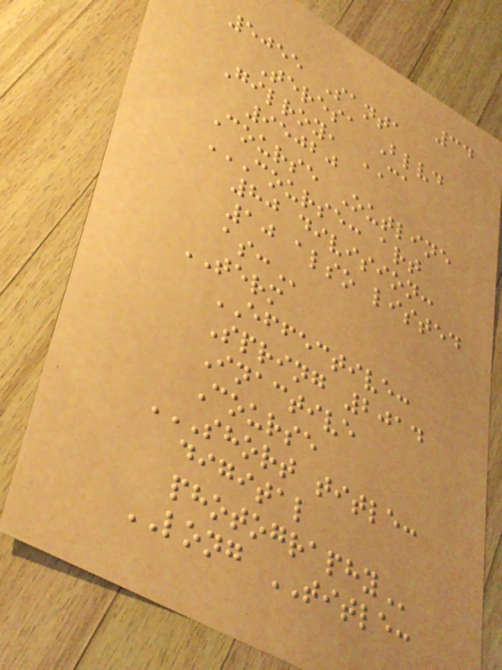34
5055 Santa
Teresa Blvd
Gilroy, CA
95020
Course Outline
COURSE: ART
80 DIVISION:
10 ALSO LISTED
AS:
TERM
EFFECTIVE:
Spring 2014
Inactive
Course
SHORT TITLE:
DIGITAL
PHOTOGRAPHY
LONG TITLE:
